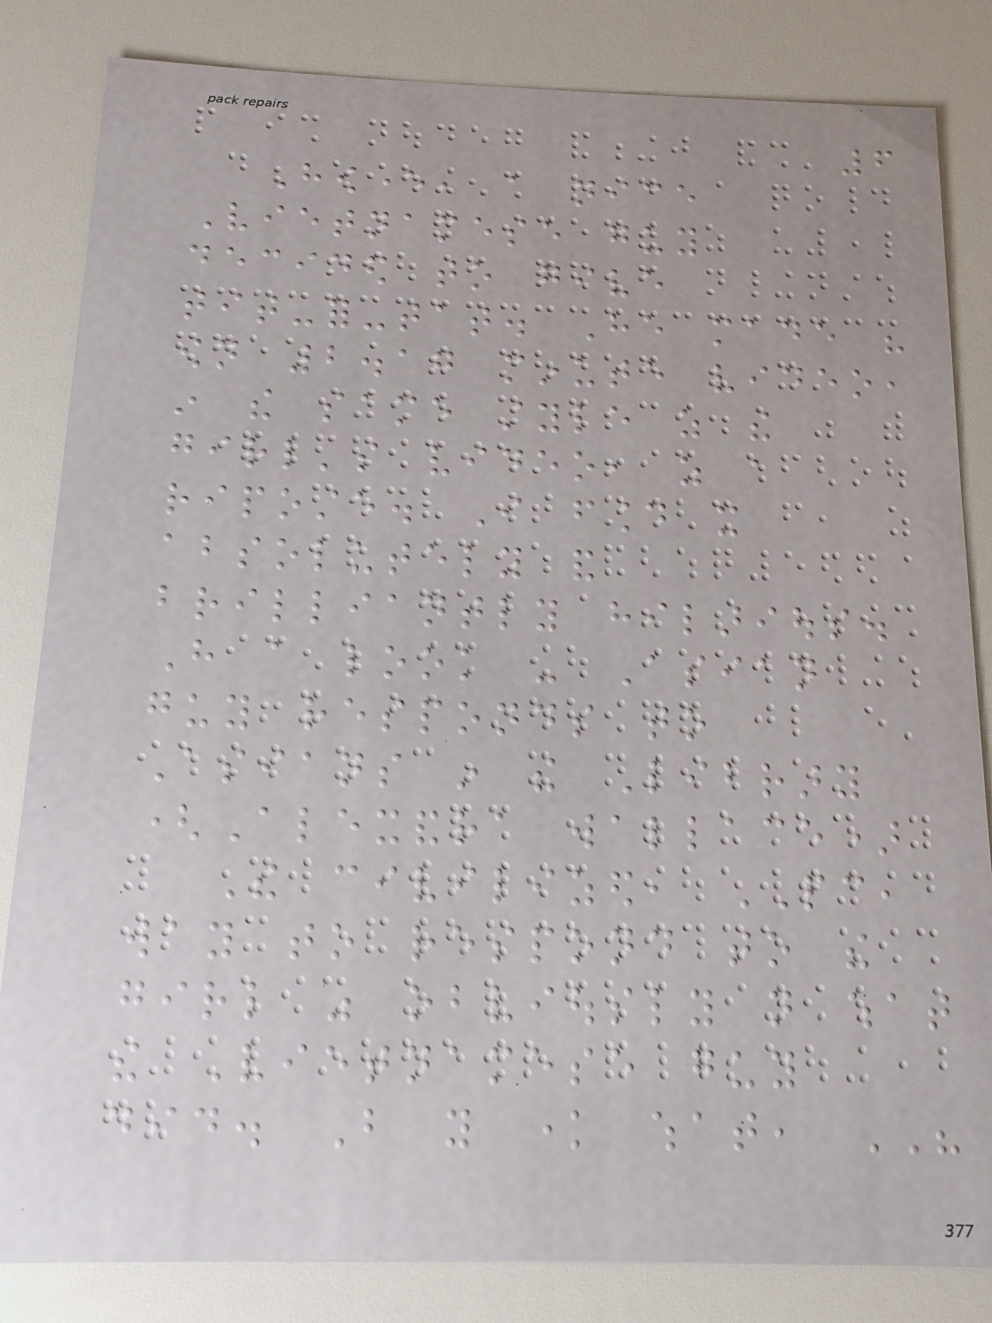6
However, a nice
Vietnamese guy
decided to give
tit-for-tat. He made his
own 2.17 minute video,
in the same style as the
girl's video, as a
riposte. I found it
absolutely and
brilliantly hilarious.
Have a look - Asian
guy responds to
Asians in the Library
(Alexandra wallace)
The civilized, PC,
way to respond to the
girl was obviously not what
the Vietnamese guy
did. But you know what, HIS
